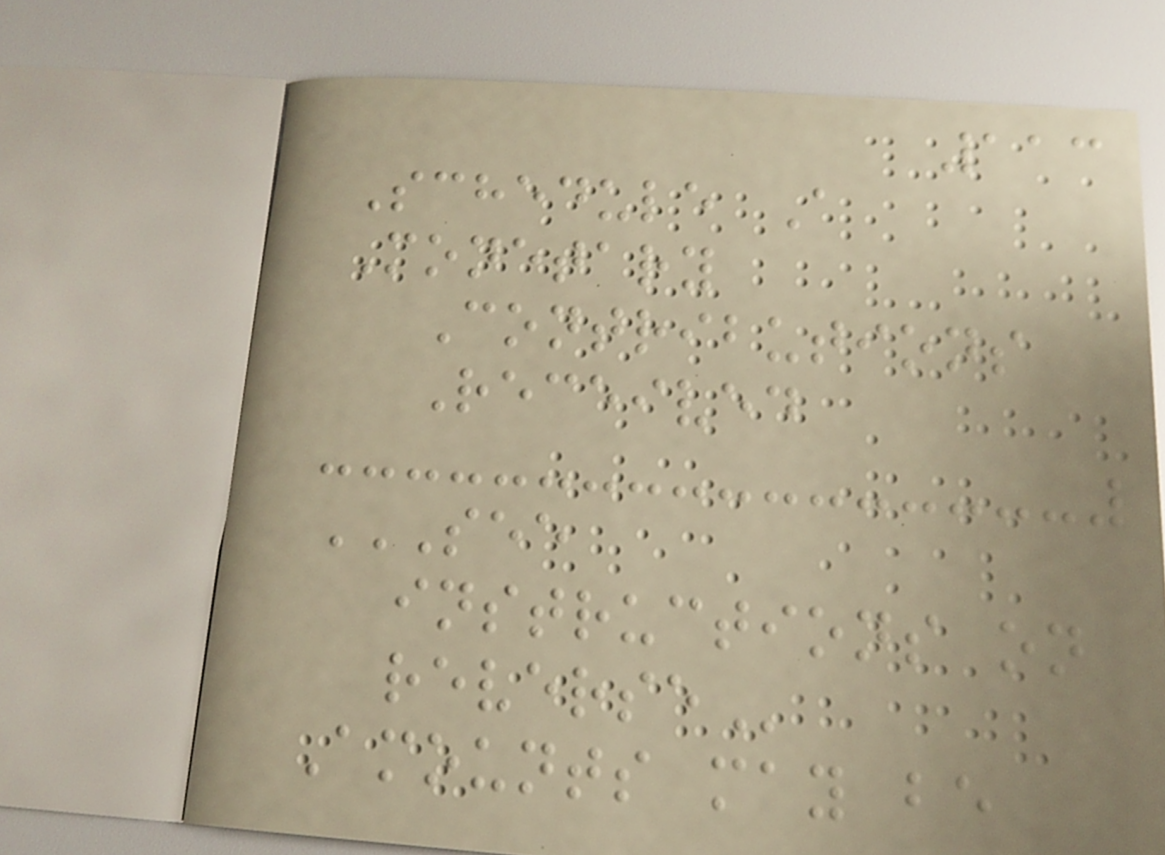113
Schedule A
Monetary
Contributions
Received
SEE
INSTRUCTIONS ON
REVERSE
Amounts may be
